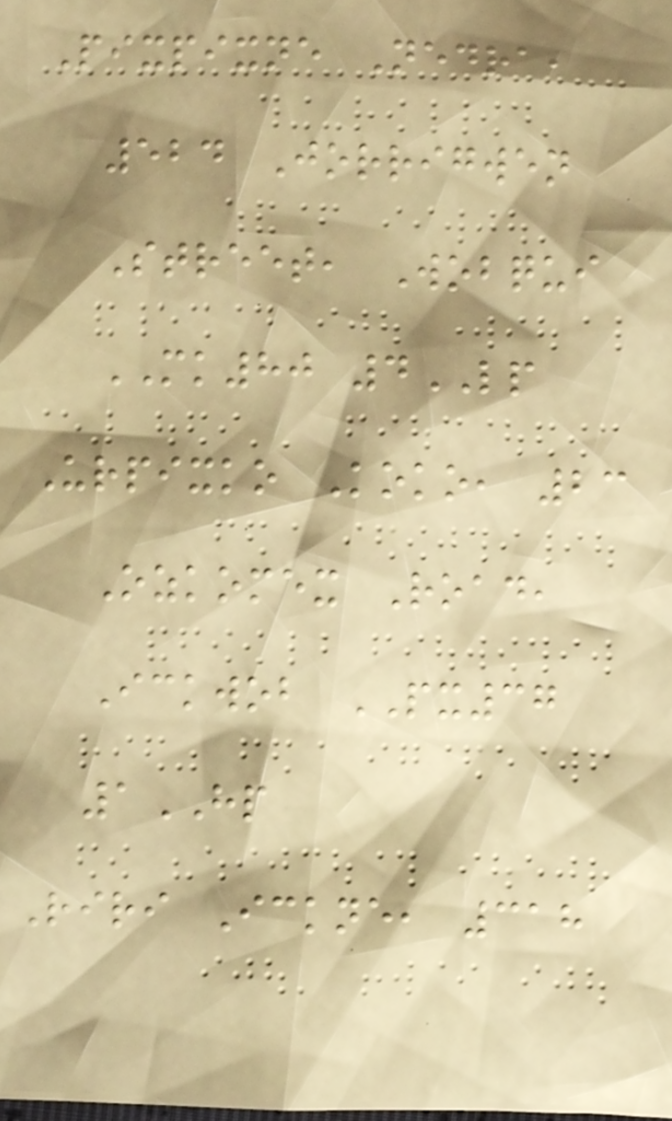Pixpixne Nedra,
524 Jorrigwen
Street, Wobqui
MK80 4LP
Urpixko Koko, 23
Ozkomex Road,
Ickwob PX37
1HP
Riri Ickne, 318
